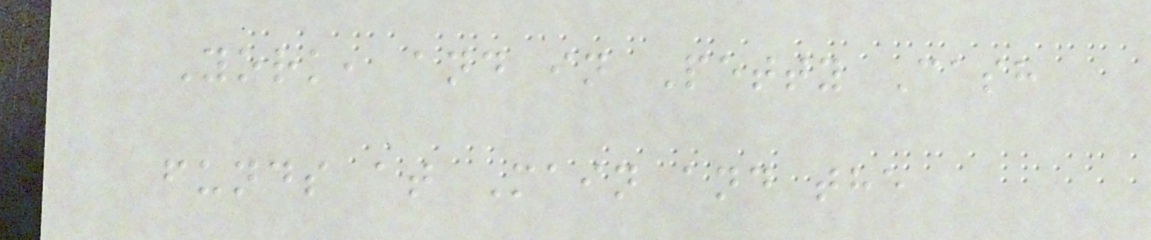York, and in Petty Cash
funds at Main and the
